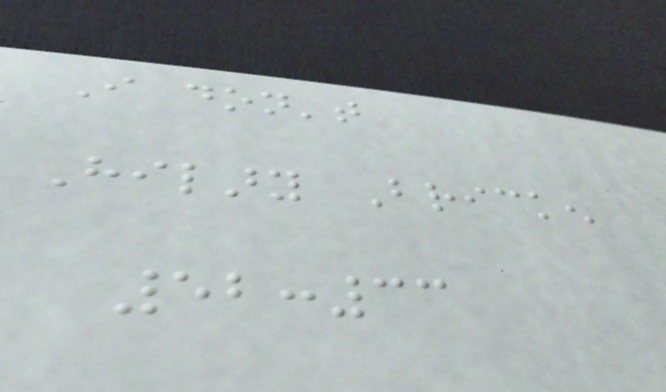I don't
Hilary Bricken
52:33
